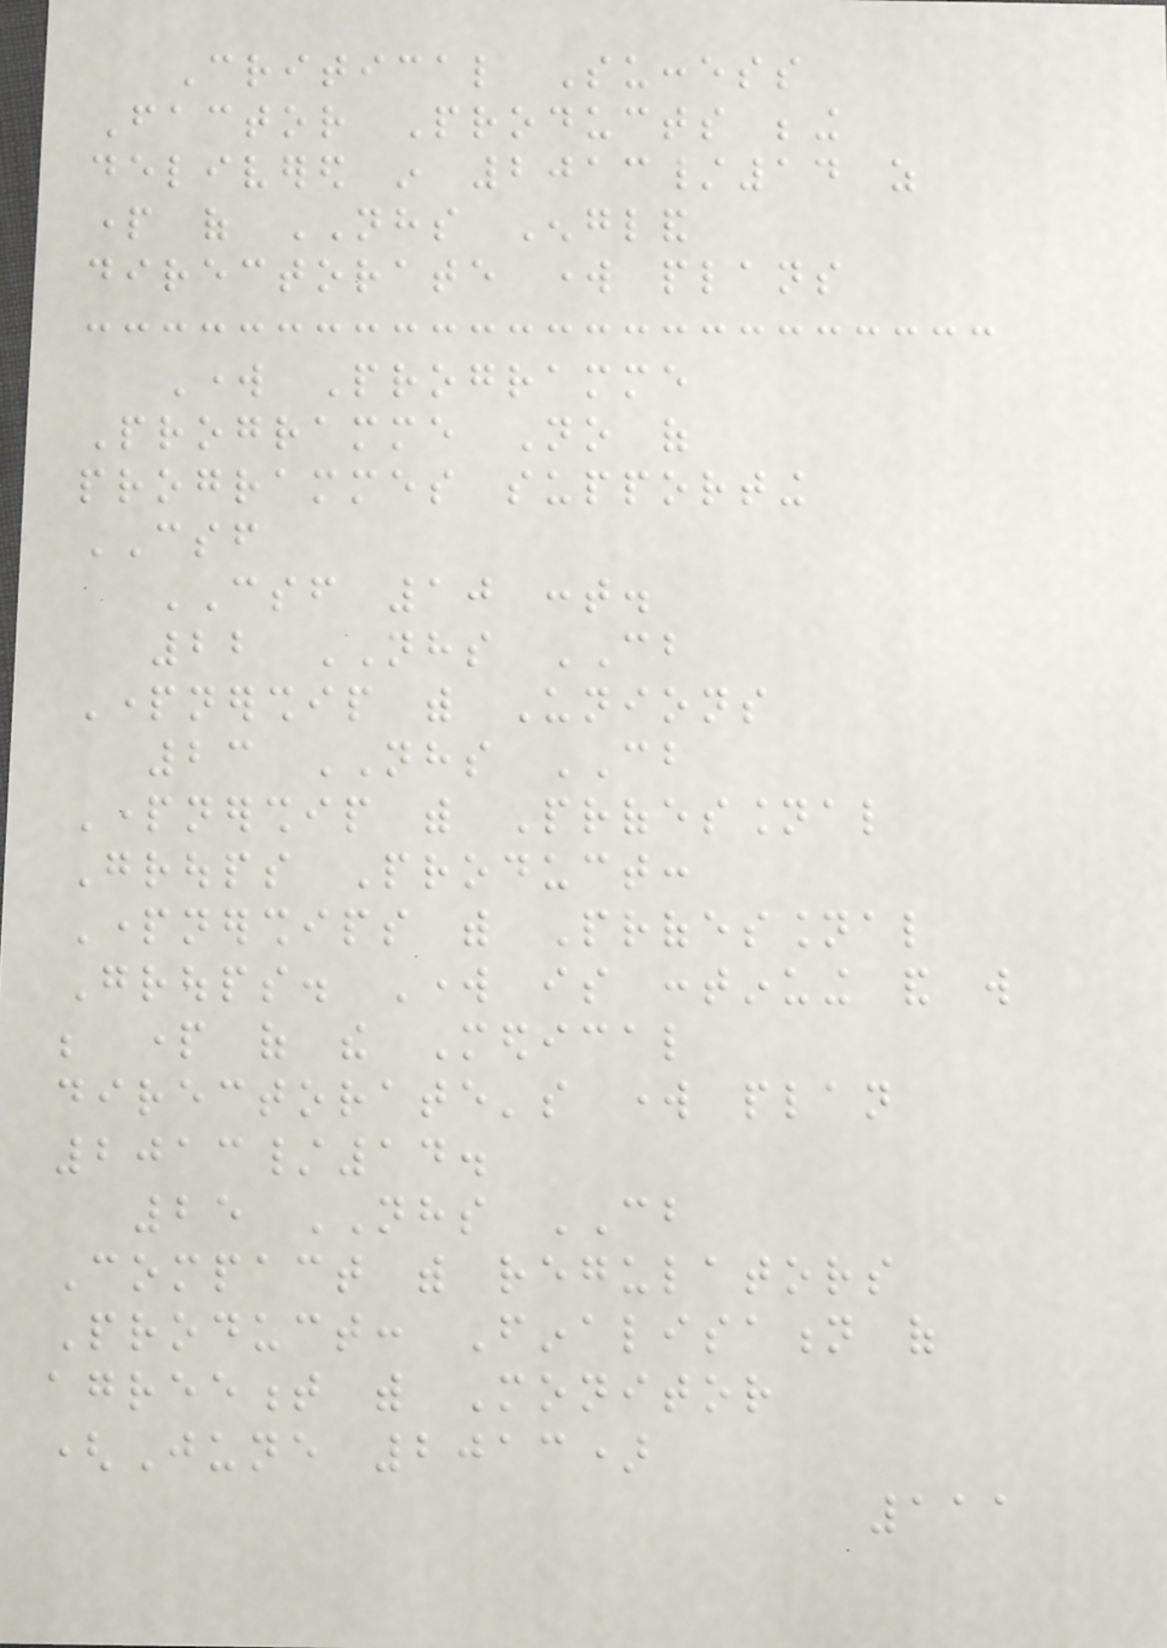Critical Success
Factor Products being
delivered in 2013/14 as
part of NHS England
directorate work plans
Work Programme
Programme No of
programmes supporting
CSF
CSF 10 cont.
22 NHS CB
Partnership with Unions
23 NHS CB
Partnership with Professional
Groups Product:
Partnerships with Professional
Groups. Work is continuing and will
be part of the Medical
directorate's work plan
2013/14.
25 NHS CB
Compact with regulators
Product: Finalisation of
agreement with Monitor
(June 2013)
111
